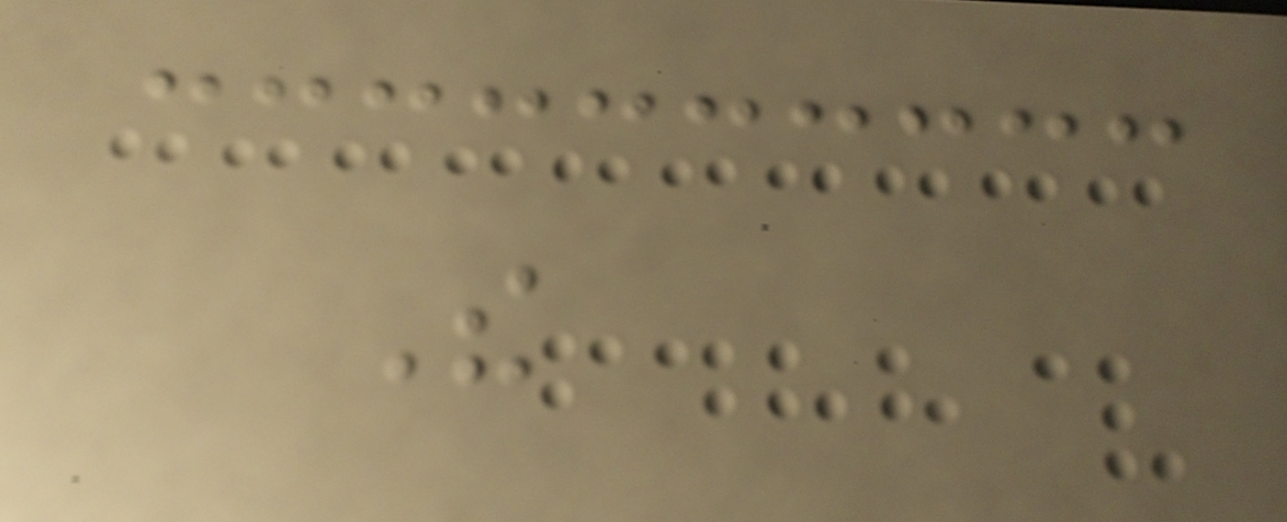The
